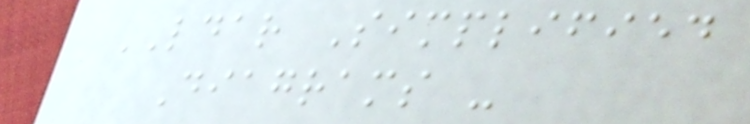LDAR Simplified
Diagrams -
